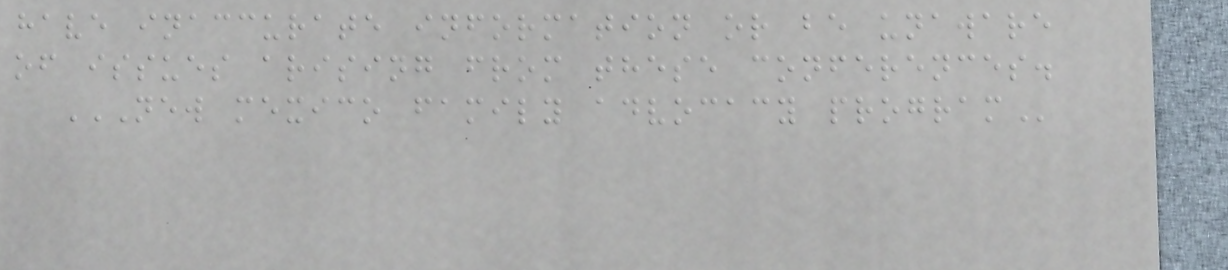have inaccurate information or be unaware
of issues arising from these conferences.
NEW MEXICO FAMILY ADVOCACY PROGRAM
